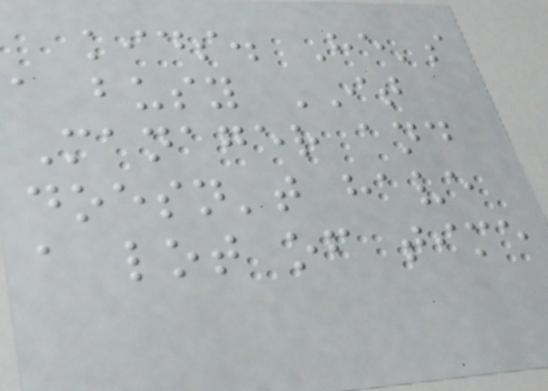kids. He's
a busy IT
Manager and
doesn't have
a lot of time
